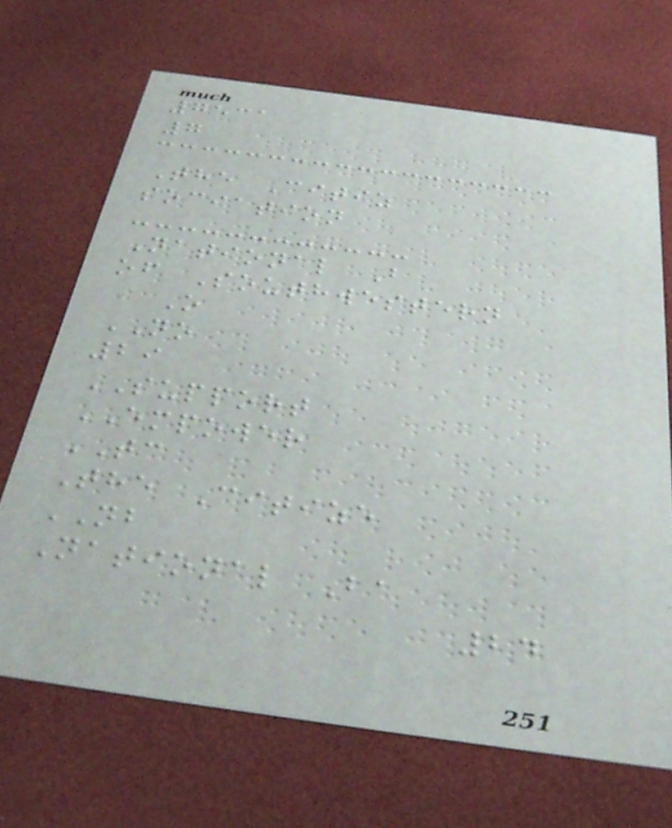7531
7
The Citiz
sociation
National B
of Southwestern
O
NO
29
SUPPORT
EMPOWER
TC
The Citize
NB
National Ba
24
